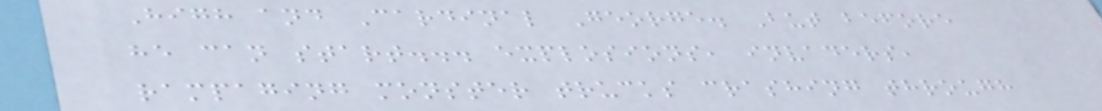High and Cardinal George. But before
he can start... explosions, invaders,
rampaging monster trucks crashing through
